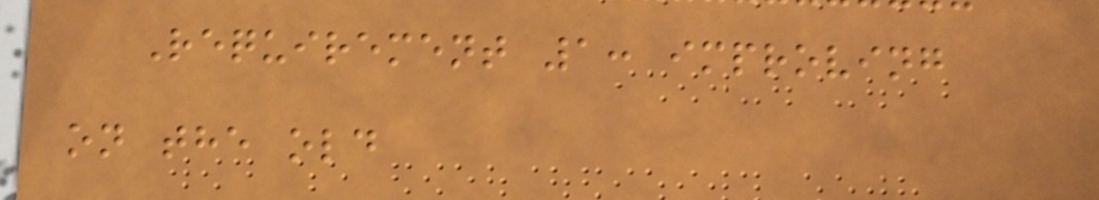Requirement 1: improving
on the old
